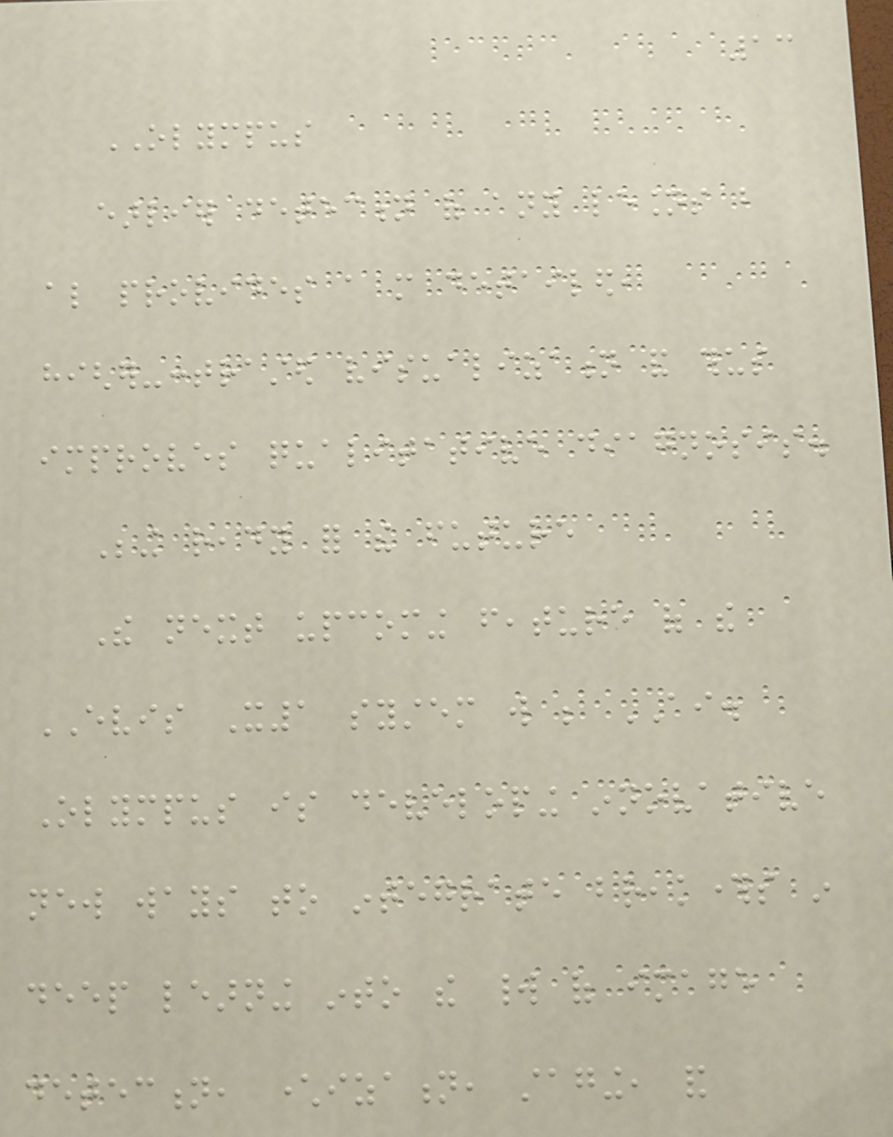13
OLYMPUS
earlier detection of any lesions but
also provides a more detailed,
higher-contrasted visualization and thus
improves qualitative diagnosis.
Being ready for the future
The next upcoming feature of the
EVIS X1 system will be AI.
Olympus is developing innovative
new ways to integrate breakthroughs in
deep learning into the world of image
detection, characterization, staging, and
